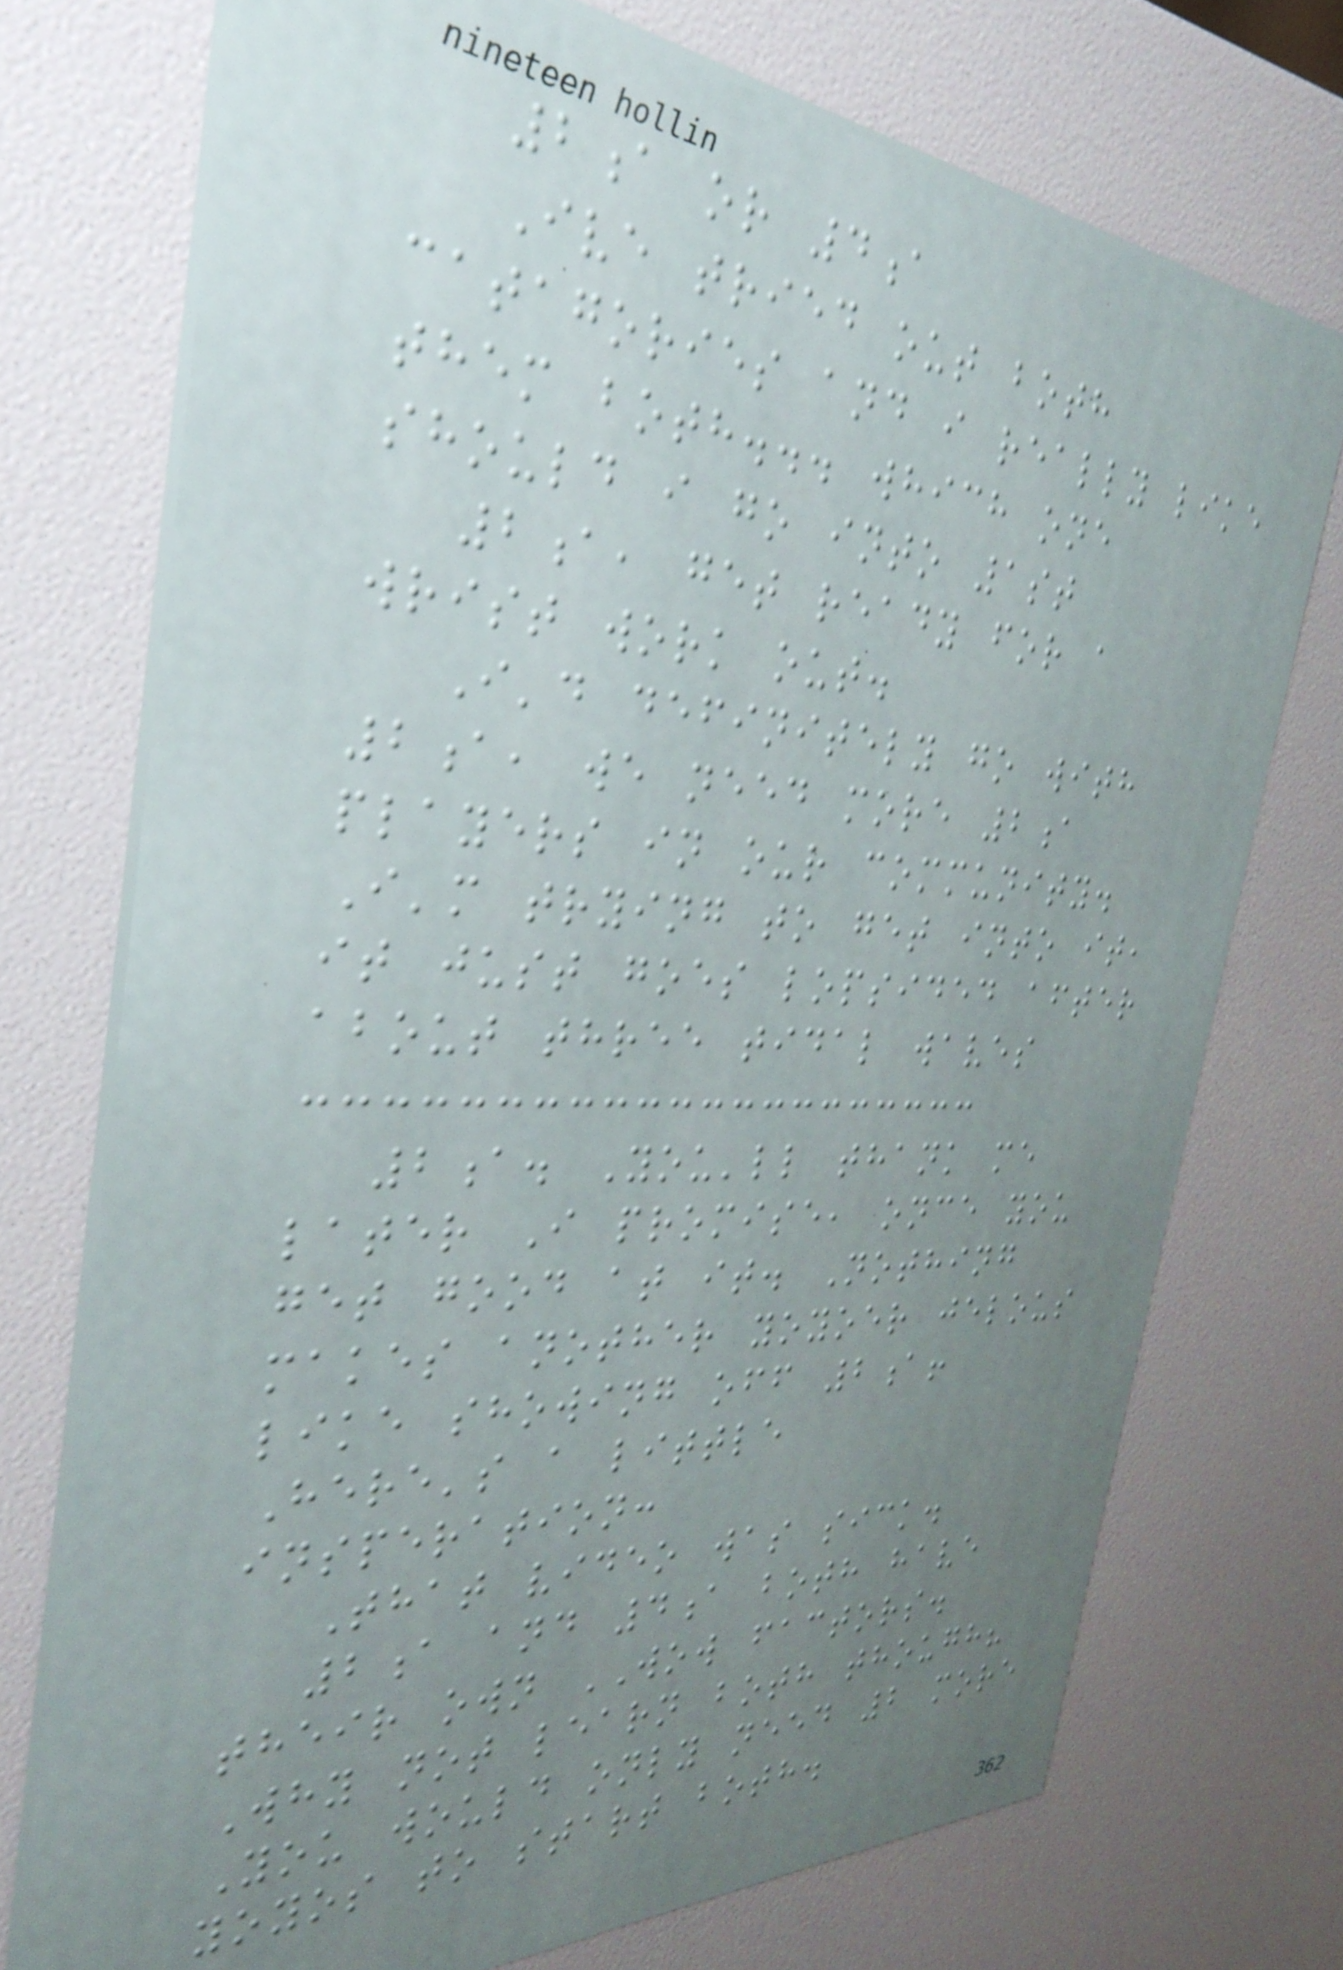2a or 4a
Ive tried out both
catagories and i really like
them both... which one
should i go into 1st
2a, get ready for a
wrist work out.
I'd definitely go with
2a, we need more 2a
players in our community.
I'm trying to get into it,
it just goes lopsided after
about three tidal waves
2a. You'll thank me
later I promise, once you
get good at it. Nothing
makes another yoyoer jelous
like showing off 2a!
Here's a little
insperation:
That video was sick.
2a and 4a both have
their own WOW factors.
Why not learn both though?
You would only need 2 more
yoyos to start both.
